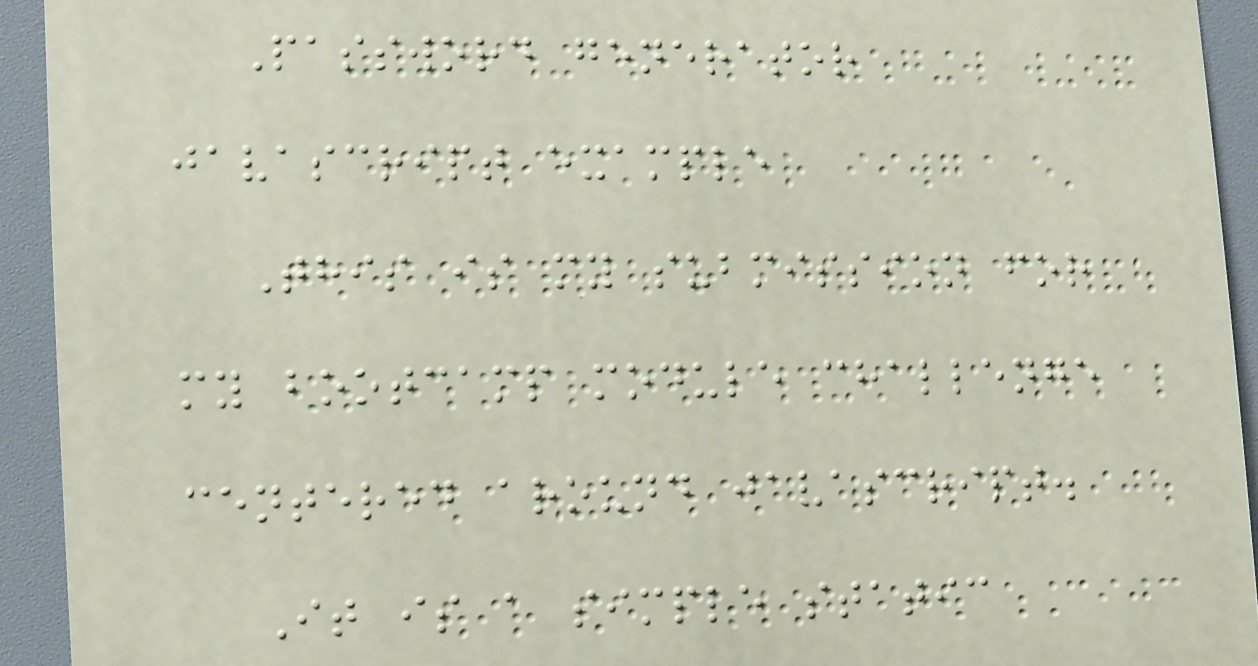Password generator
javascript example
This is my submission for
my bootcamp module challenge
centered around javascript.
It is a simple static
